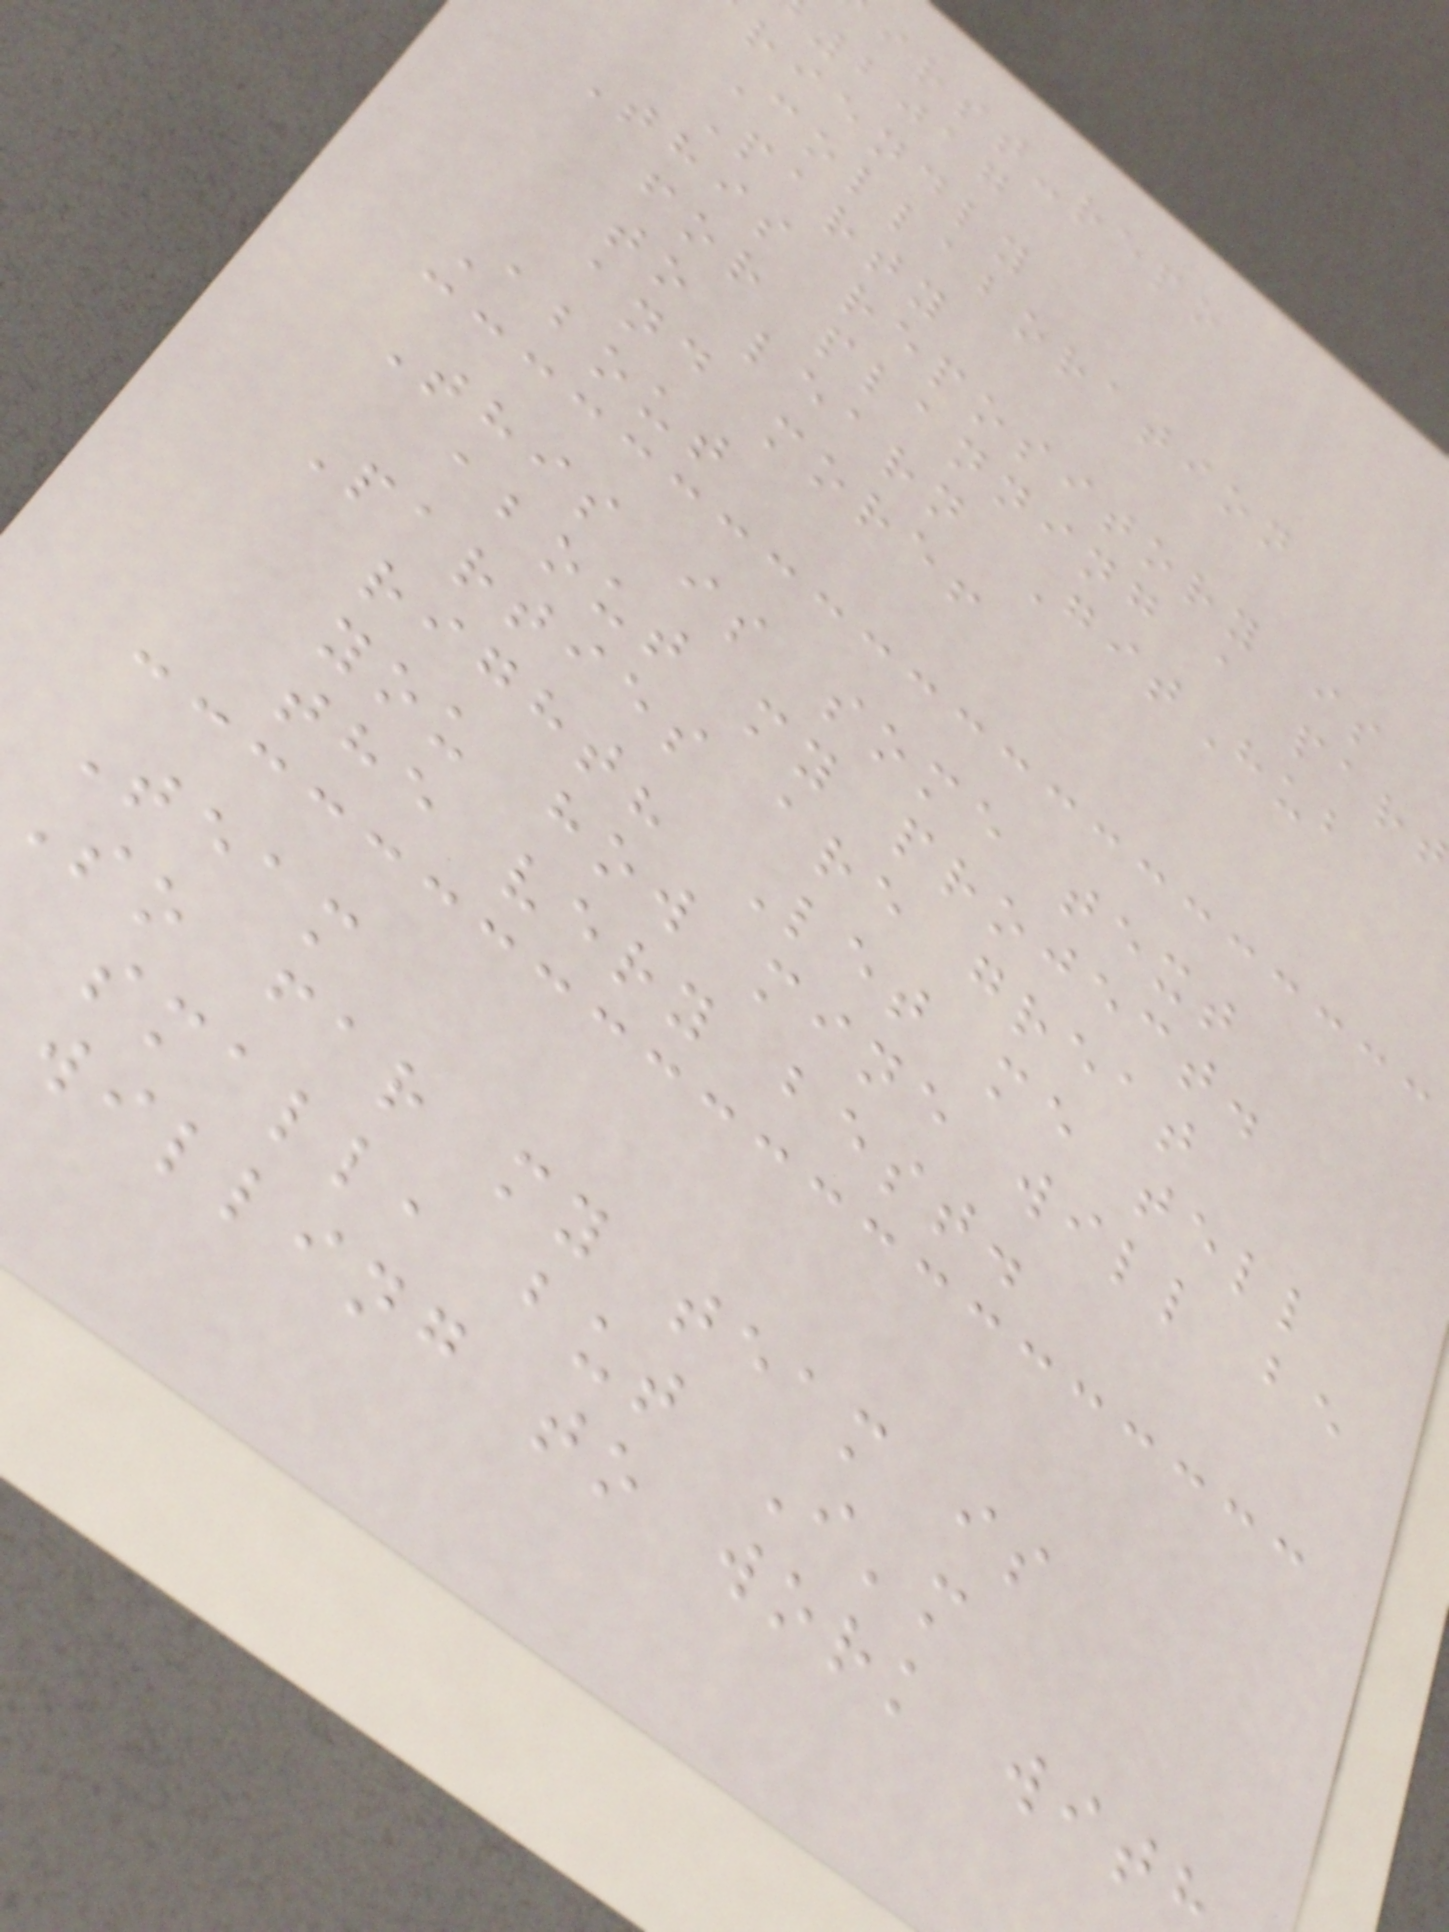irst-repo
2017
riendly
Collaboration
Party
This repository is
for planning a part
to learn GitHub
and more!
About
This is some text
about my project.
Parties are great
right? Let me tell
you how mine will be
the very best.
Team
So far my team is
small, but I'm
willing to work wit
